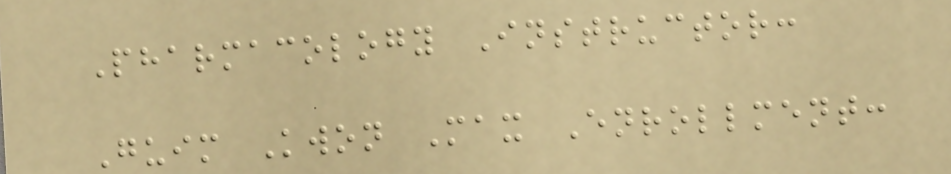Pharmacology Instructor:
Guim Kwon Max Enrollment:
